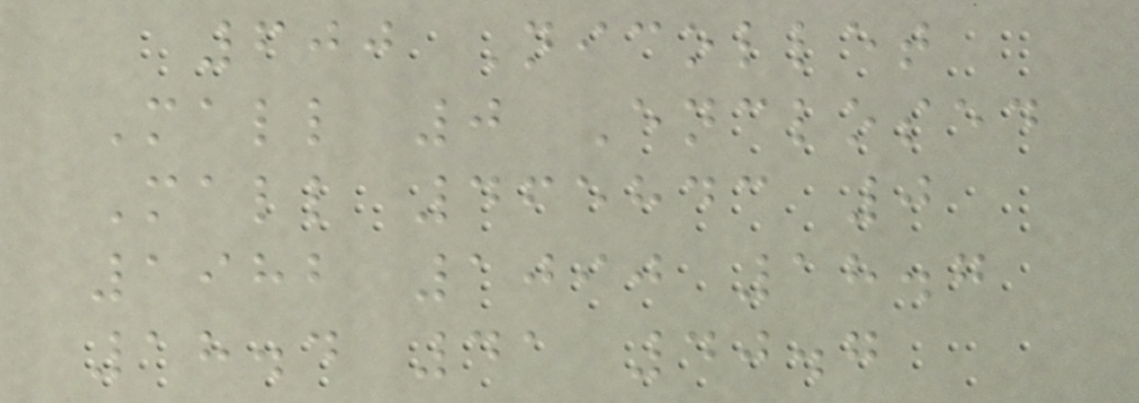600 Nicollet
Mall 0 Enclosed
Mall 465843 0
1982 1090 18.7
18.4 41 40.7
